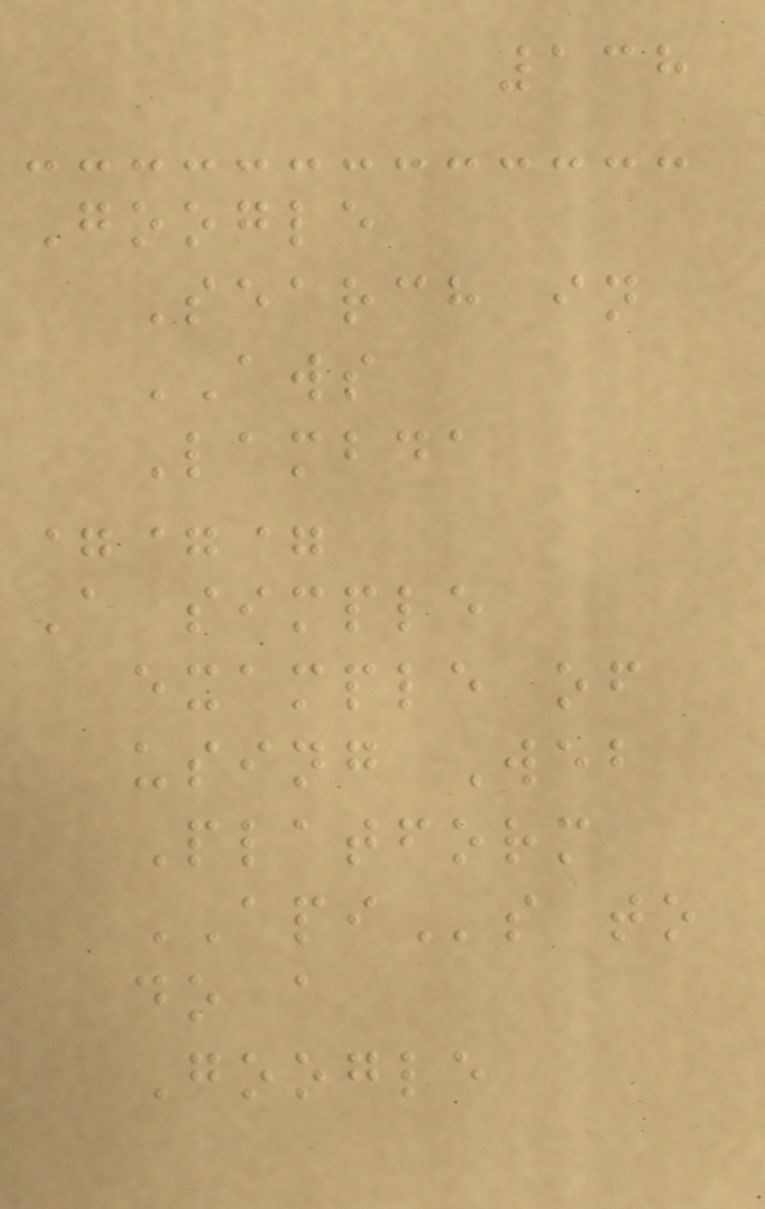138
Google
Search in
AWS
Lambda
===
A simple
example of
using Web
Platform
APIs to
do a
Google
